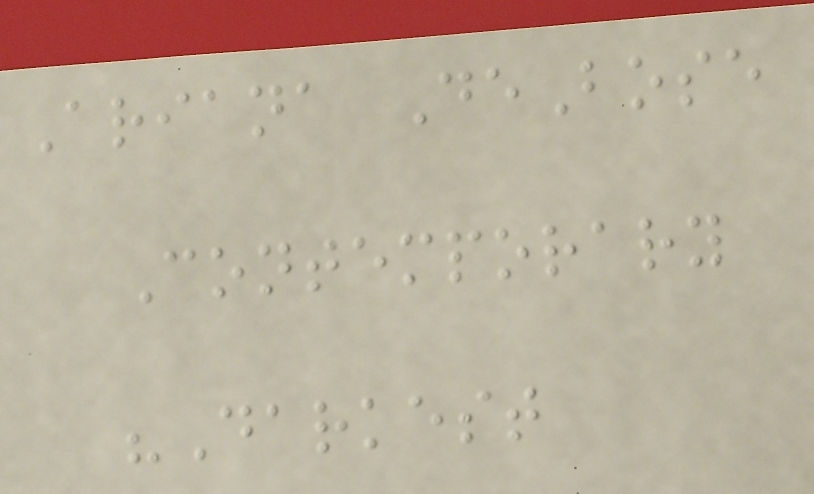Ariana DeBose
Contemporary
"Darkest
